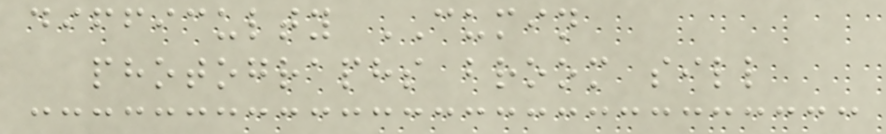difficulty CUMIN
photographs broom sill
